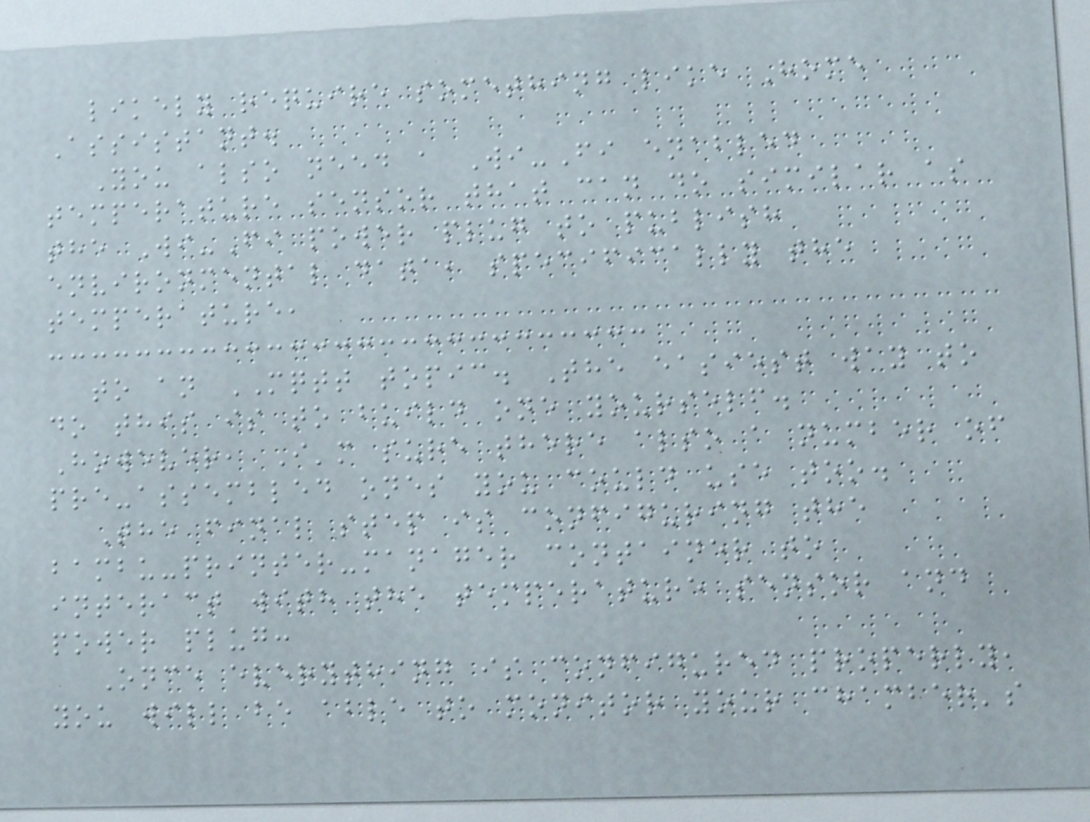likely require something like Home
Assistant.
You also need a Wi-Fi enabled
temperature sensor that can do similar as
the Wi-Fi power plug to publish
environmental data, specifically the
temperature,
to an MQTT topic. The easiest way to
do this is to build one yourself.
However, I'm sure there also a number of
pre-assembled ones you could use too.
The final step is configuring the
bambu-printer-manager container to
interact with the temperature sensor and
power plug:
Once everything is configured properly,
you will be able to monitor your chamber's
